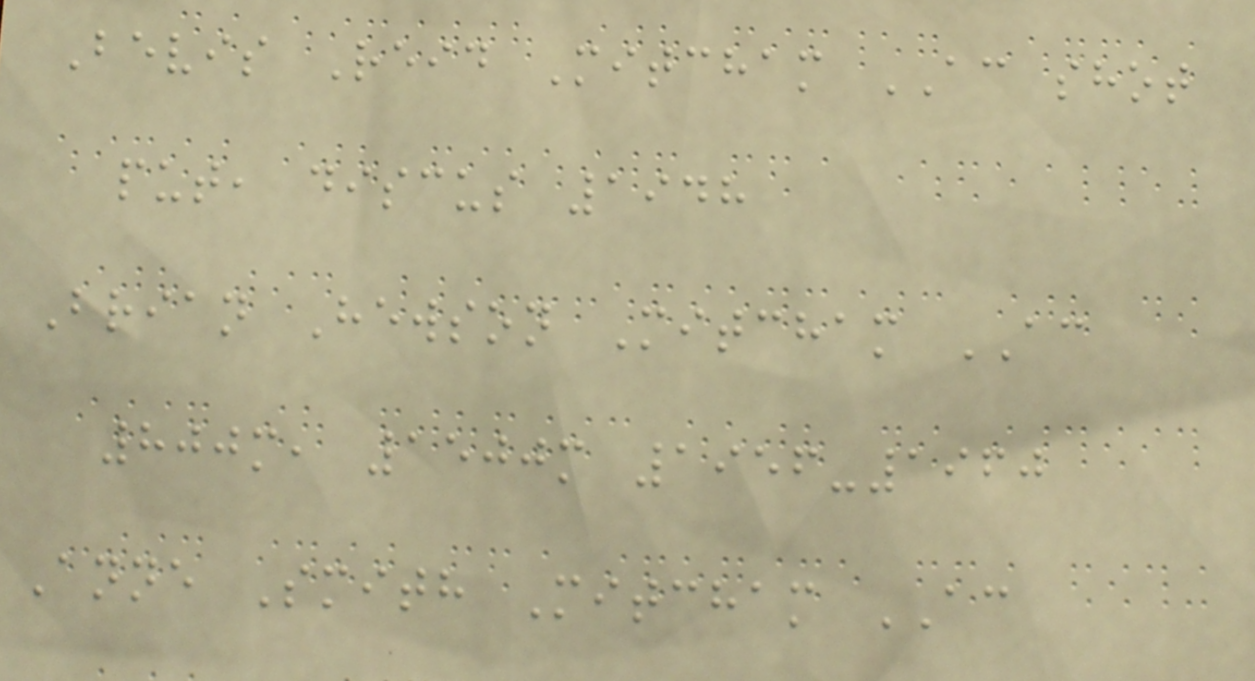Bevis Reid Mitcham AC shot
put, discus 1948
Brian Hewson Mitcham AC
800m, 1500m 1956-1960
Anne Smith Mitcham AC
